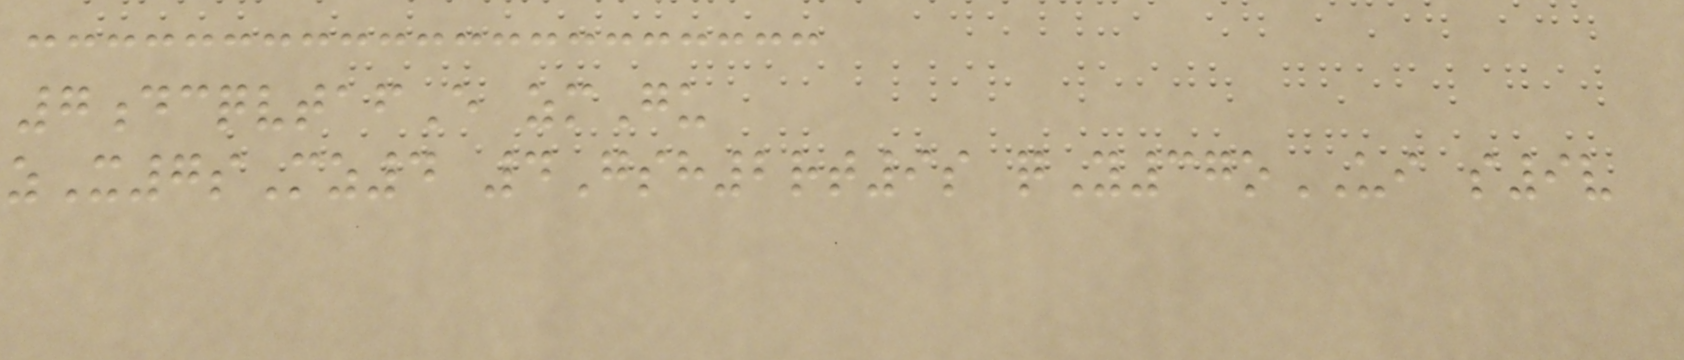7dcqvtafE zmGu
zX7sMz4 4Gsh2rt9s qY37oUI s9v
